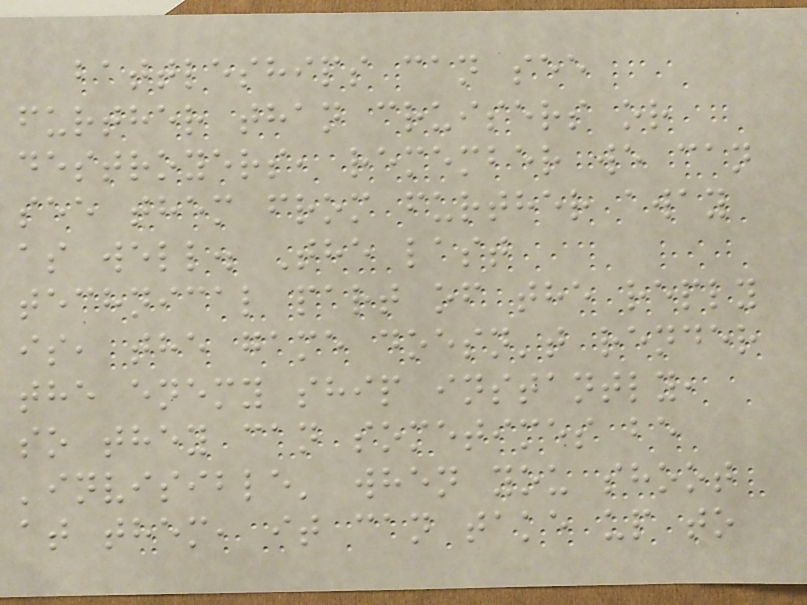battleships can see
further than cruisers or
destroyers, remember we can
see them from further away
as well. The last
technical part of the reply
is, the game doesn't render
the enemy ship instantly,
so they can sometimes be
'invisible' when you shoot
at them, it can take up to
